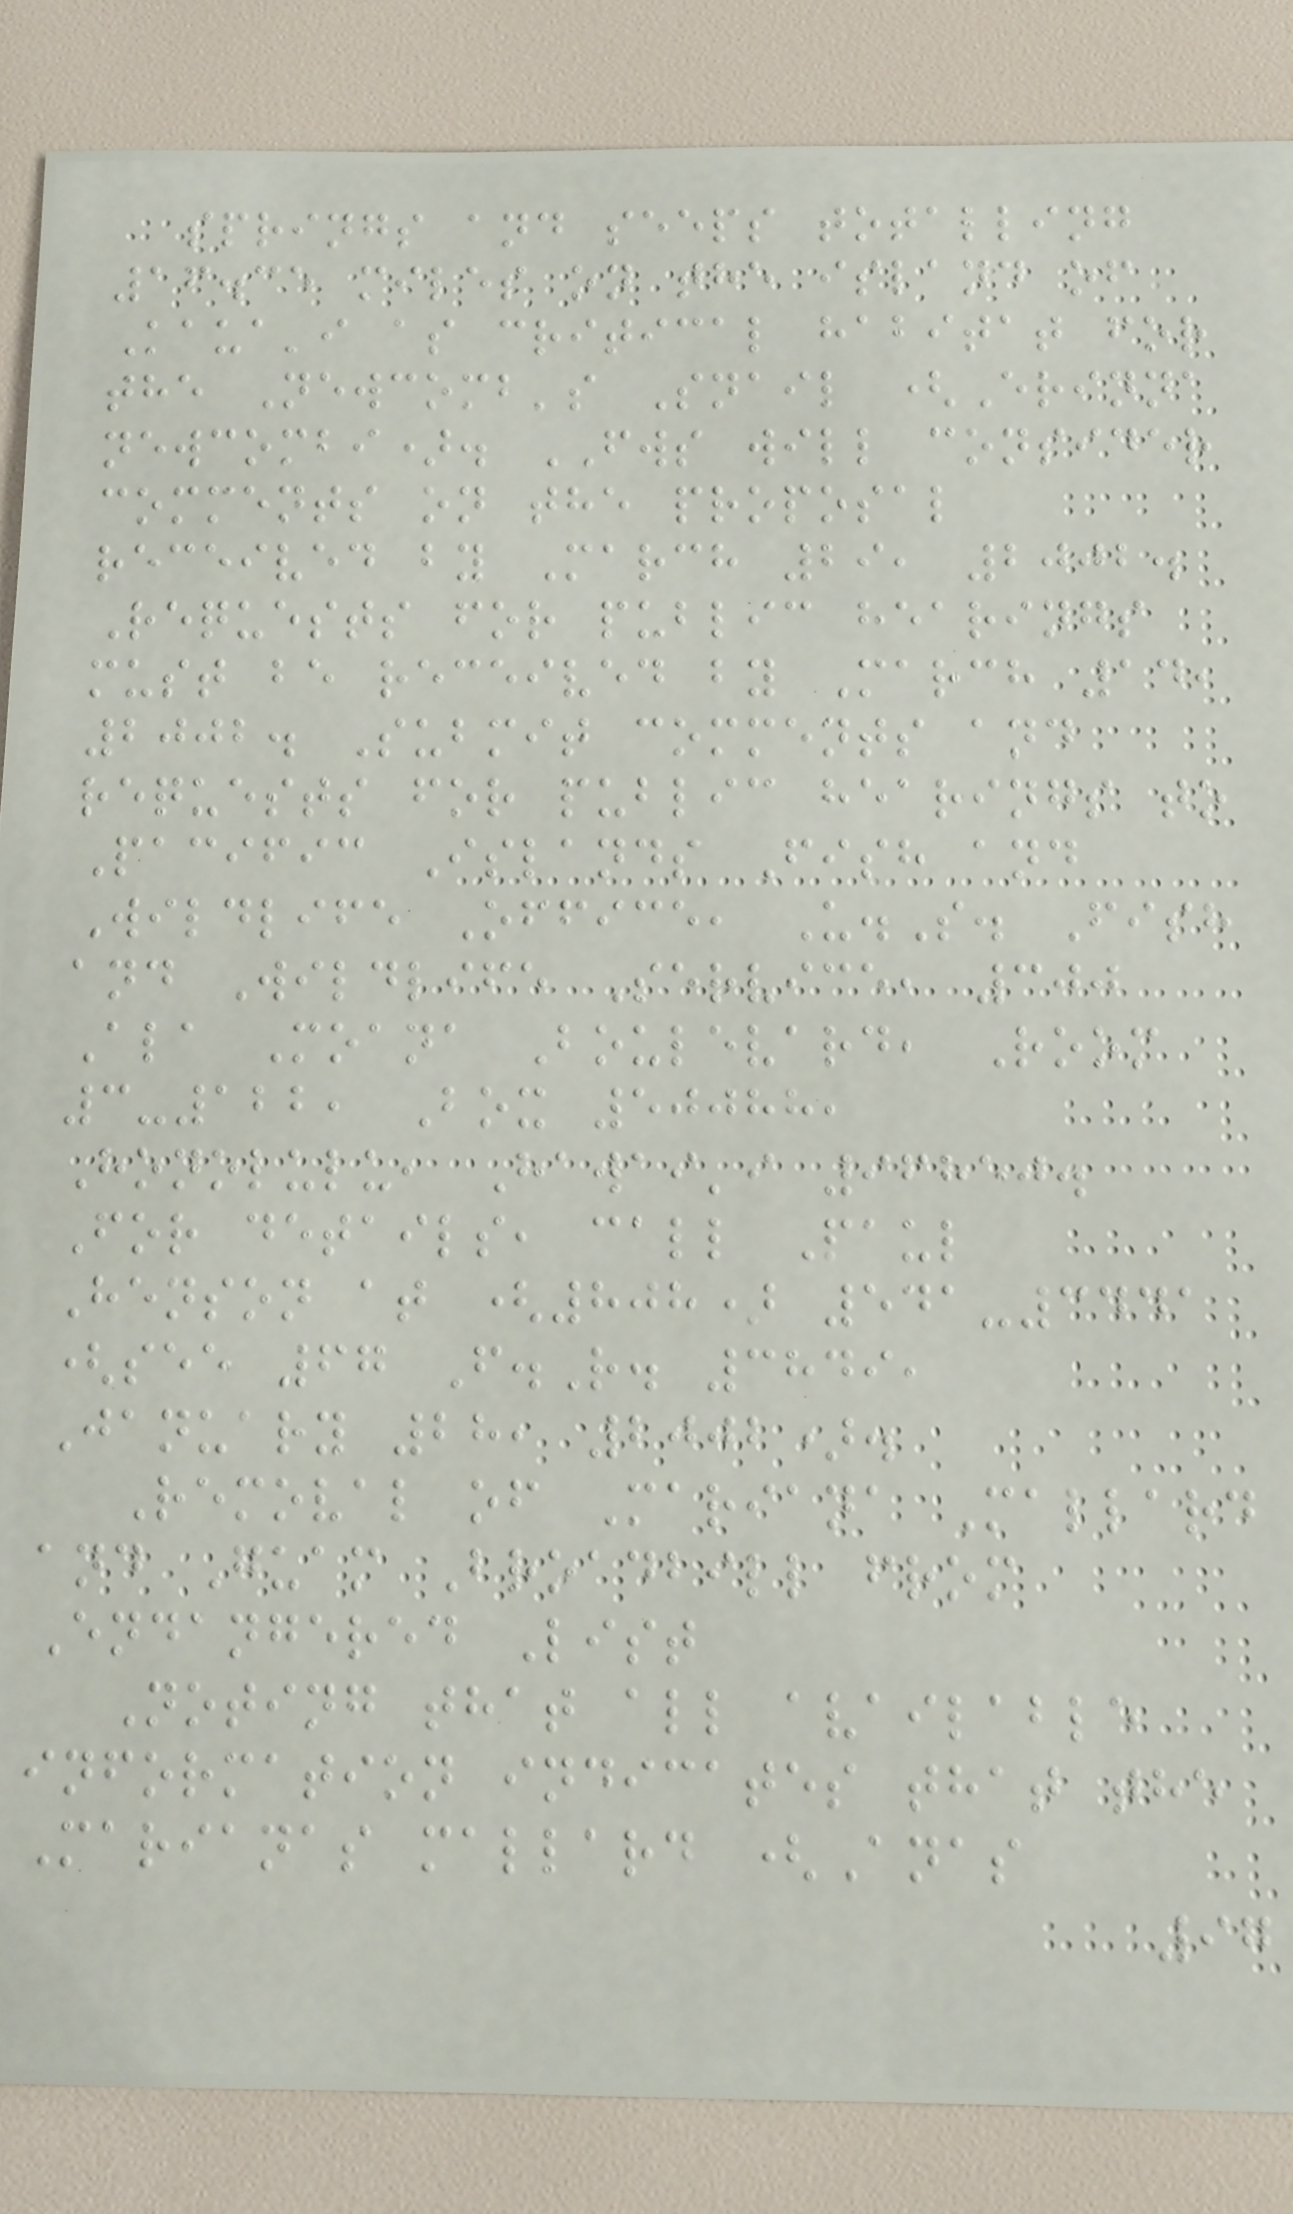springs and seeps totalling
16.35 miles on the island of
Kaua'i as critical habitat for
the Newcomb's Snail (Erinna
newcombi). FWS will consider
comments on the proposal
received by March 29, 2002.
Requests for public hearings
must be received by March 14,
2002. Submit comments and
requests for public hearings to
Pacific Islands Fish and
Wildlife Office, U.S. Fish
and Wildlife Service, 300
Ala Moana Boulevard, Room
3-122, Box 50088,
Honolulu, Hawai'i 96850.
For details, call Paul
Henson at (808) 541-3441
(see 67 F.R. 3849,
January 28, 2002).
Removal of Mariana Mallard
and Guam Broadbill from
Endangered List
Noting that all available
information indicates that the
Marianas mallard (Anas
97
